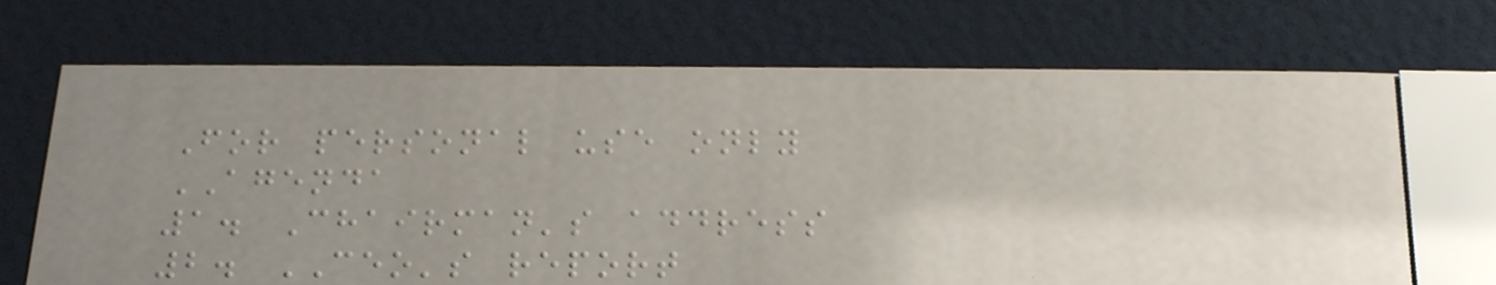For personal use only
AGENDA
1. Chairman's address
2. CEO's report
